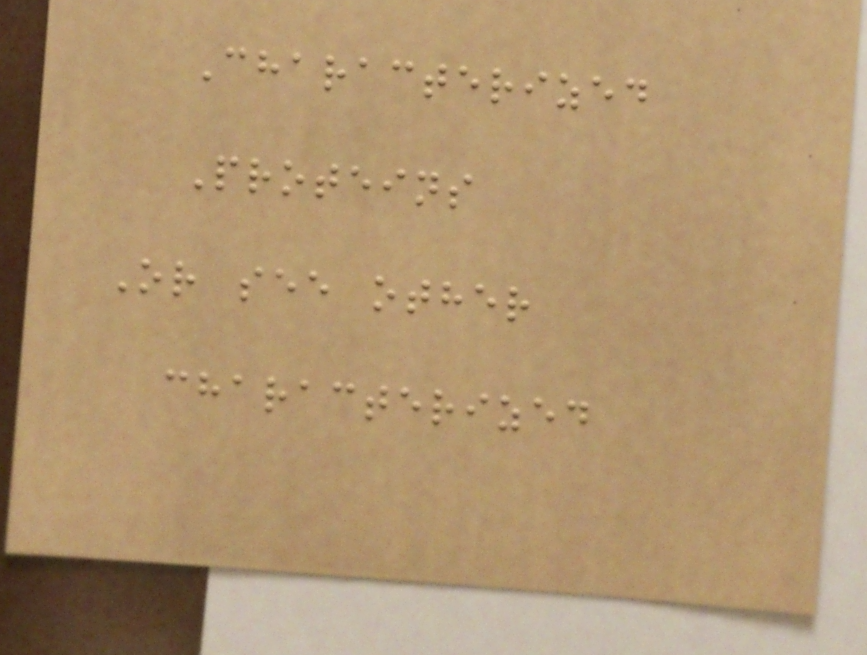Characterized
Proteins
Or see other
characterized
